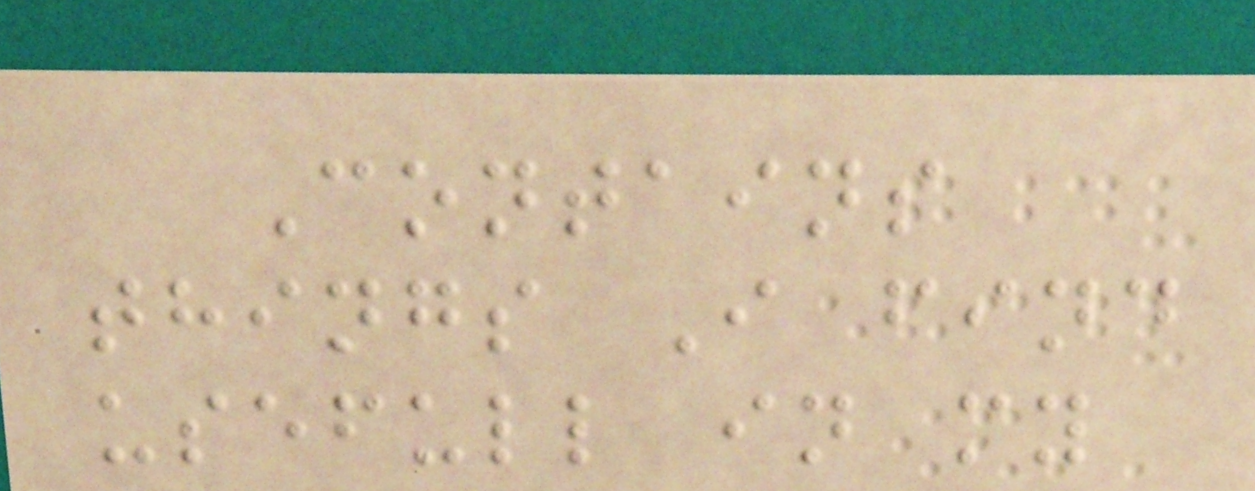Contains
things I find
usefull in my
